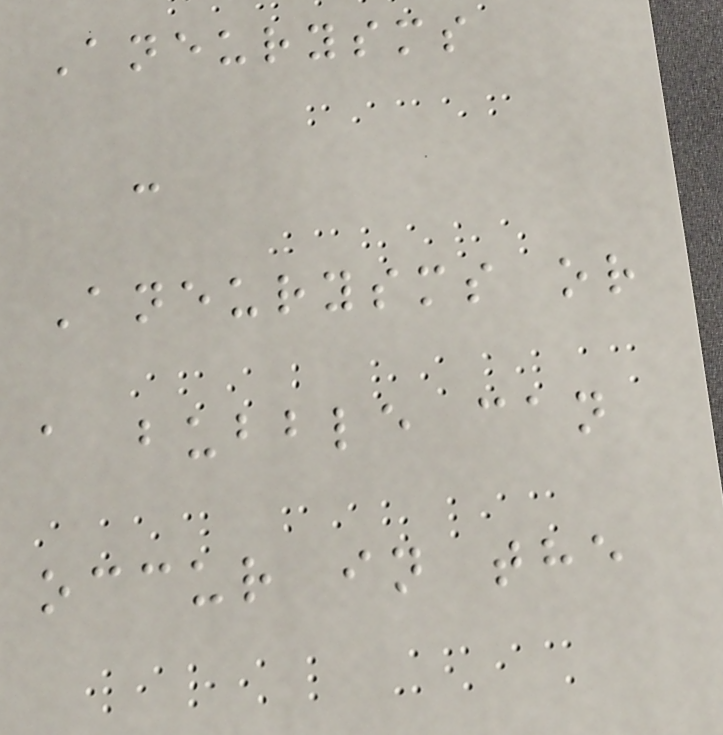Aneurysms
-
Aneurysms or
a bubble can
occur in the
